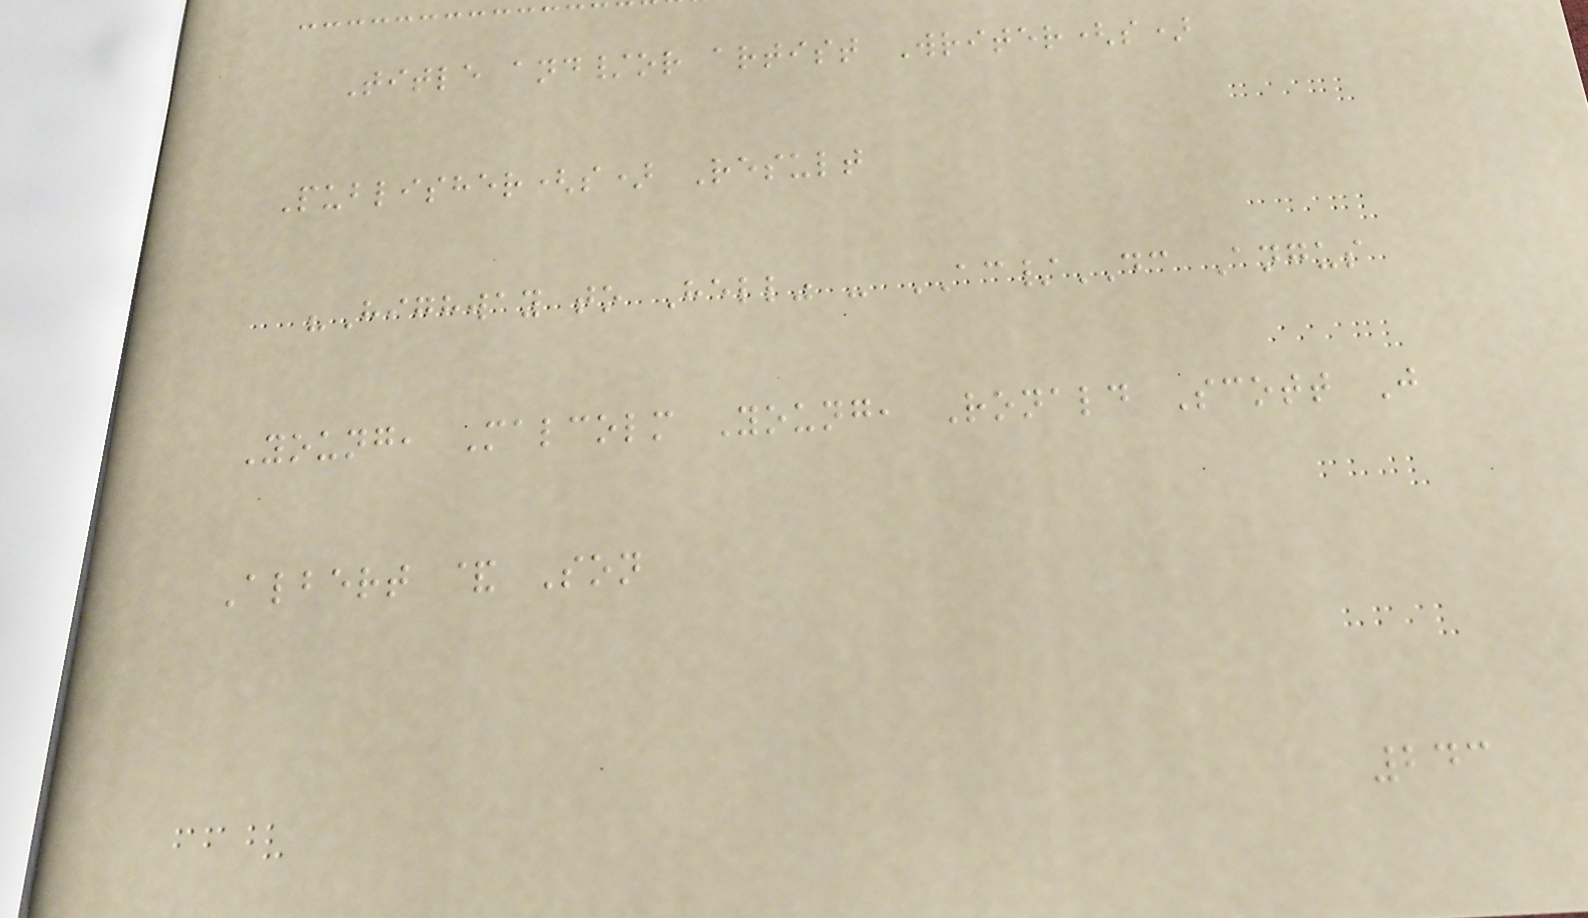Title and/or artist Writer(s)
Publisher(s) Result
"Highway to Hell" - AC/DC Angus
Young, Malcolm Young, Ronald Scott J
Albert & Son
243
